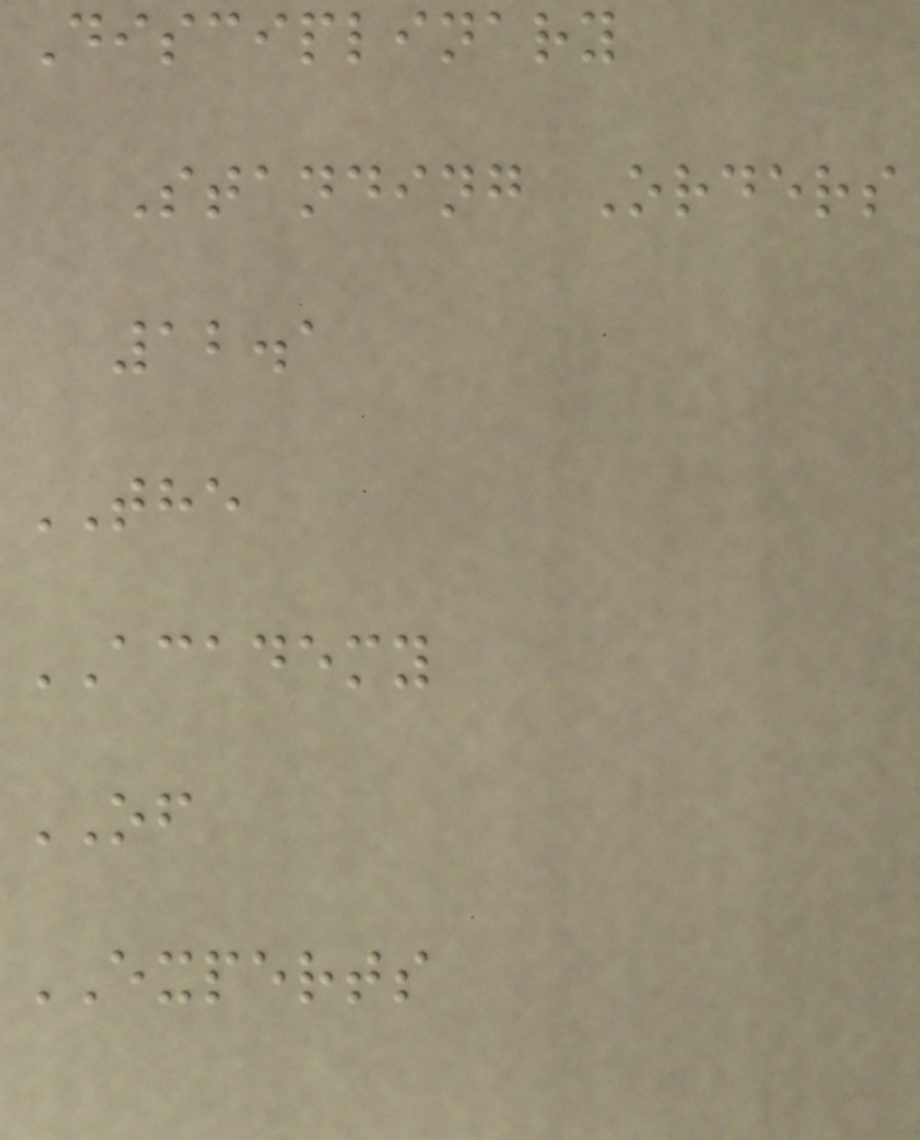Disciplinary
Standing Orders
12.1
THE
ACADEMY
OF
EXPERTS
